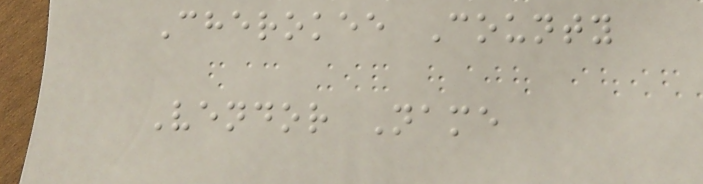Cherokee County
Vendor Name
